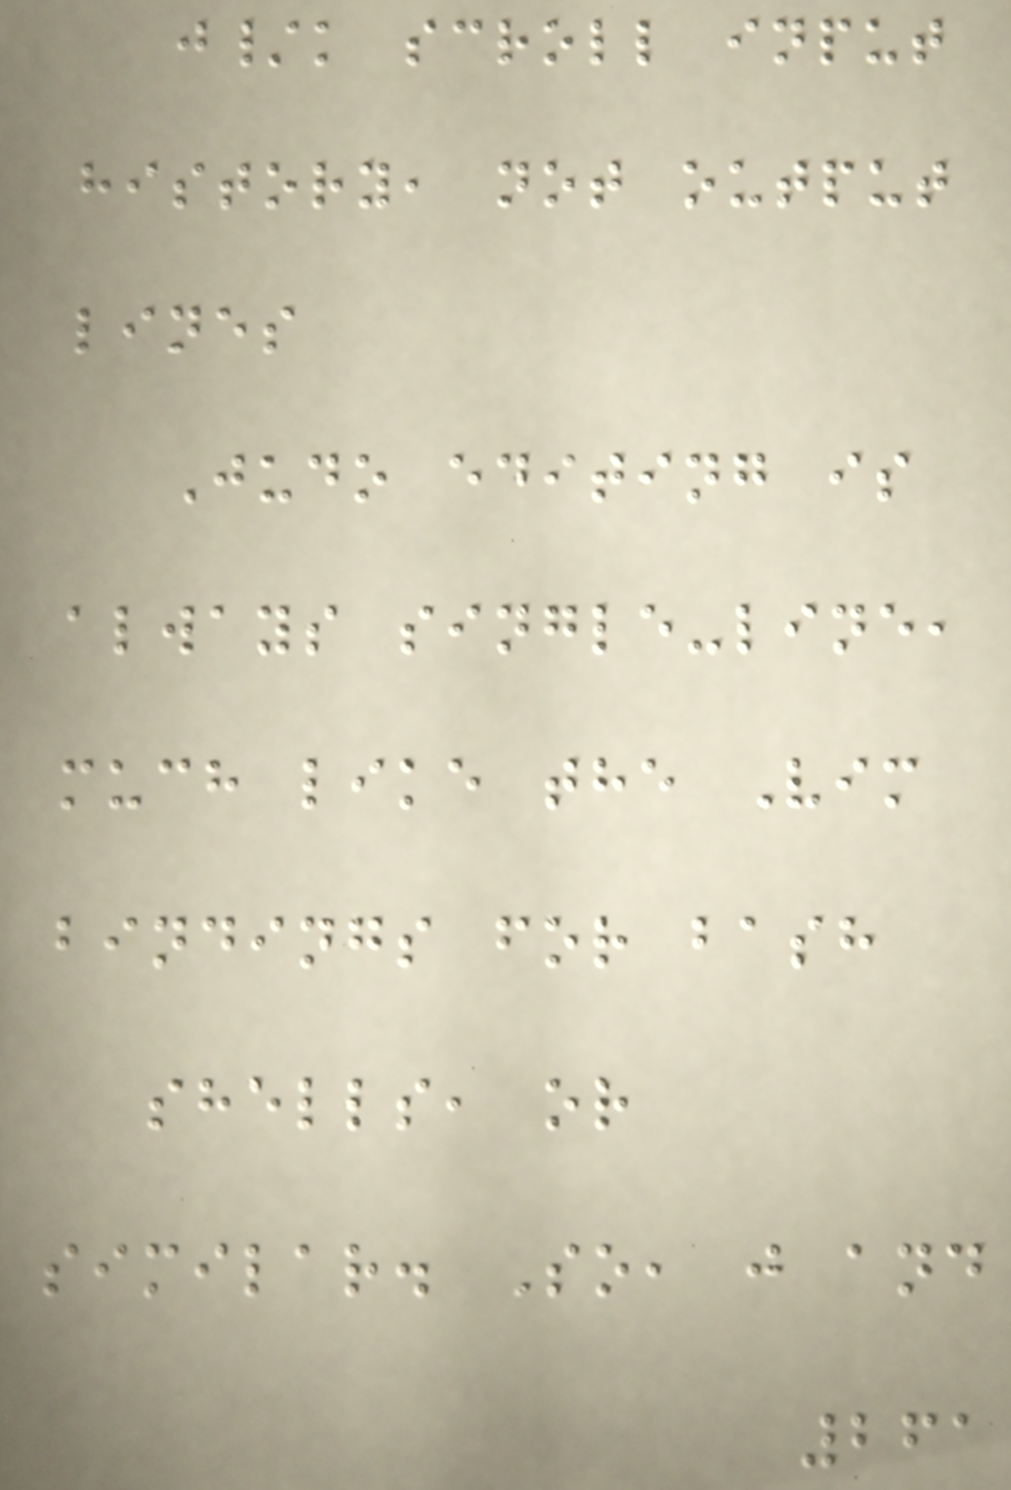j/k scroll input
history, not output
lines
Judo editing is
always single-line,
much like the Vim
bindings for bash
shells, or
similar. So, j and
261
